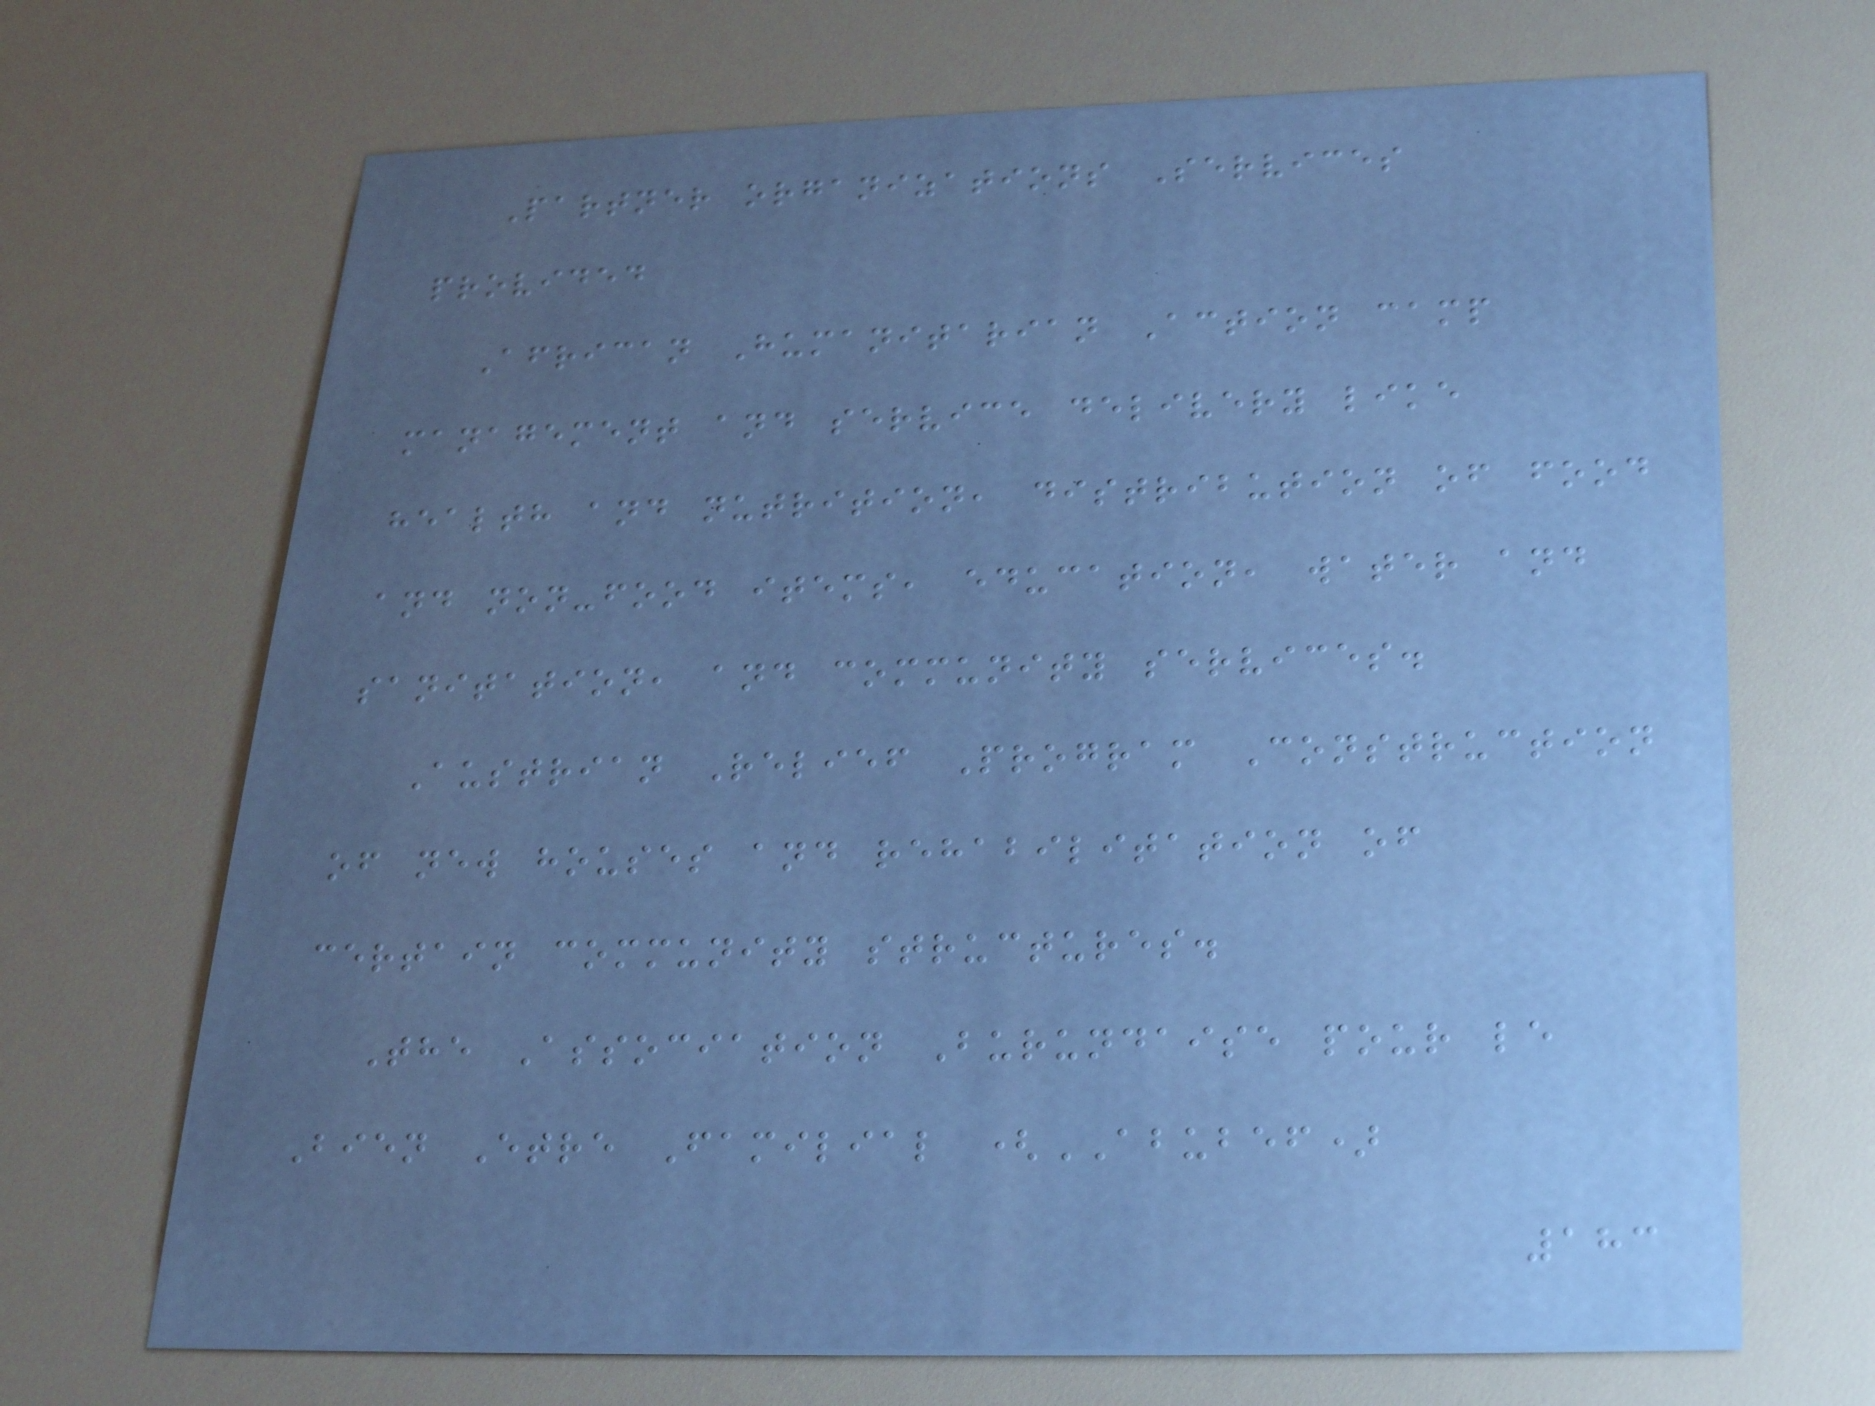Partner organizations Services
provided
African Humanitarian Action camp
management and service delivery like
health and nutrition, distribution of food
and non-food items, education, water and
sanitation, and community services.
Austrian Relief Program Construction
of new houses and rehabilitation of
certain community structures.
The Association Burundaise pour le
Bien Etre Familial (ABUBEF)
183
